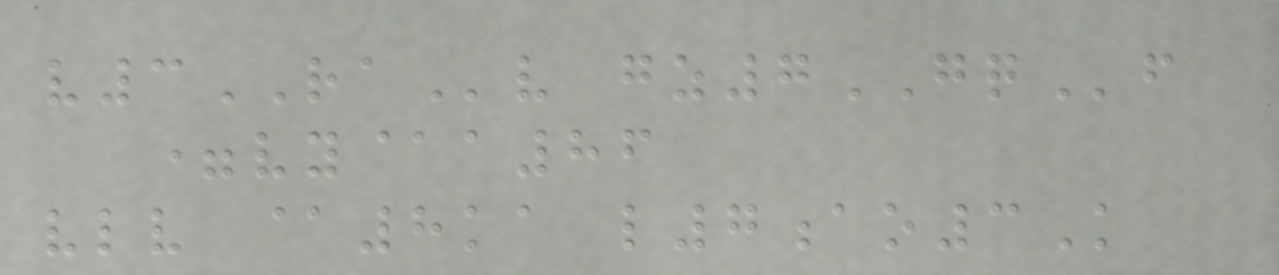v3RAv gz7GQf
=vy@a86
vlv @8ka l7ao3K
